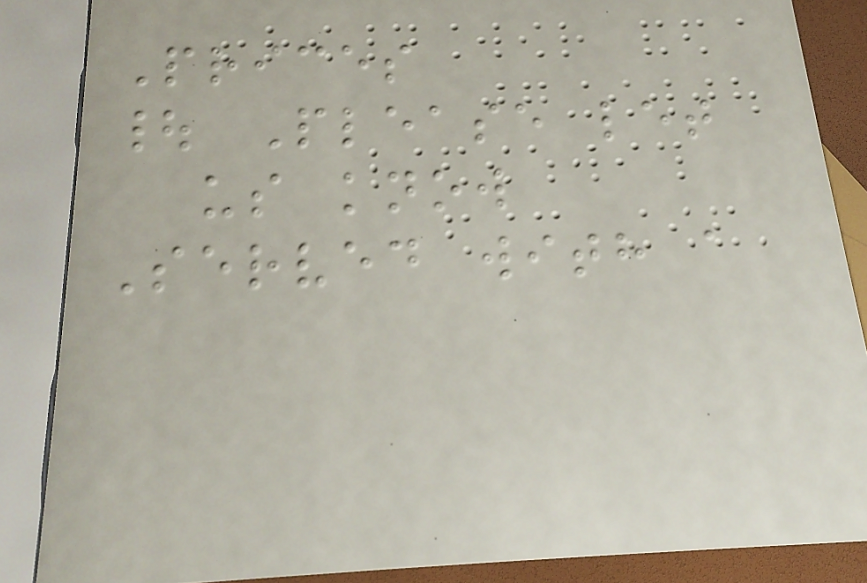Prices
| Please let
us know
Served with a
